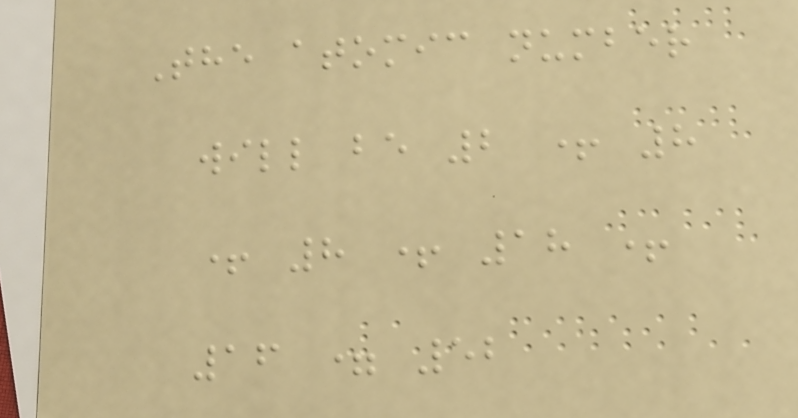The atomic number
will be 2 + 8
+ 8 + 18 +
16 = 52
